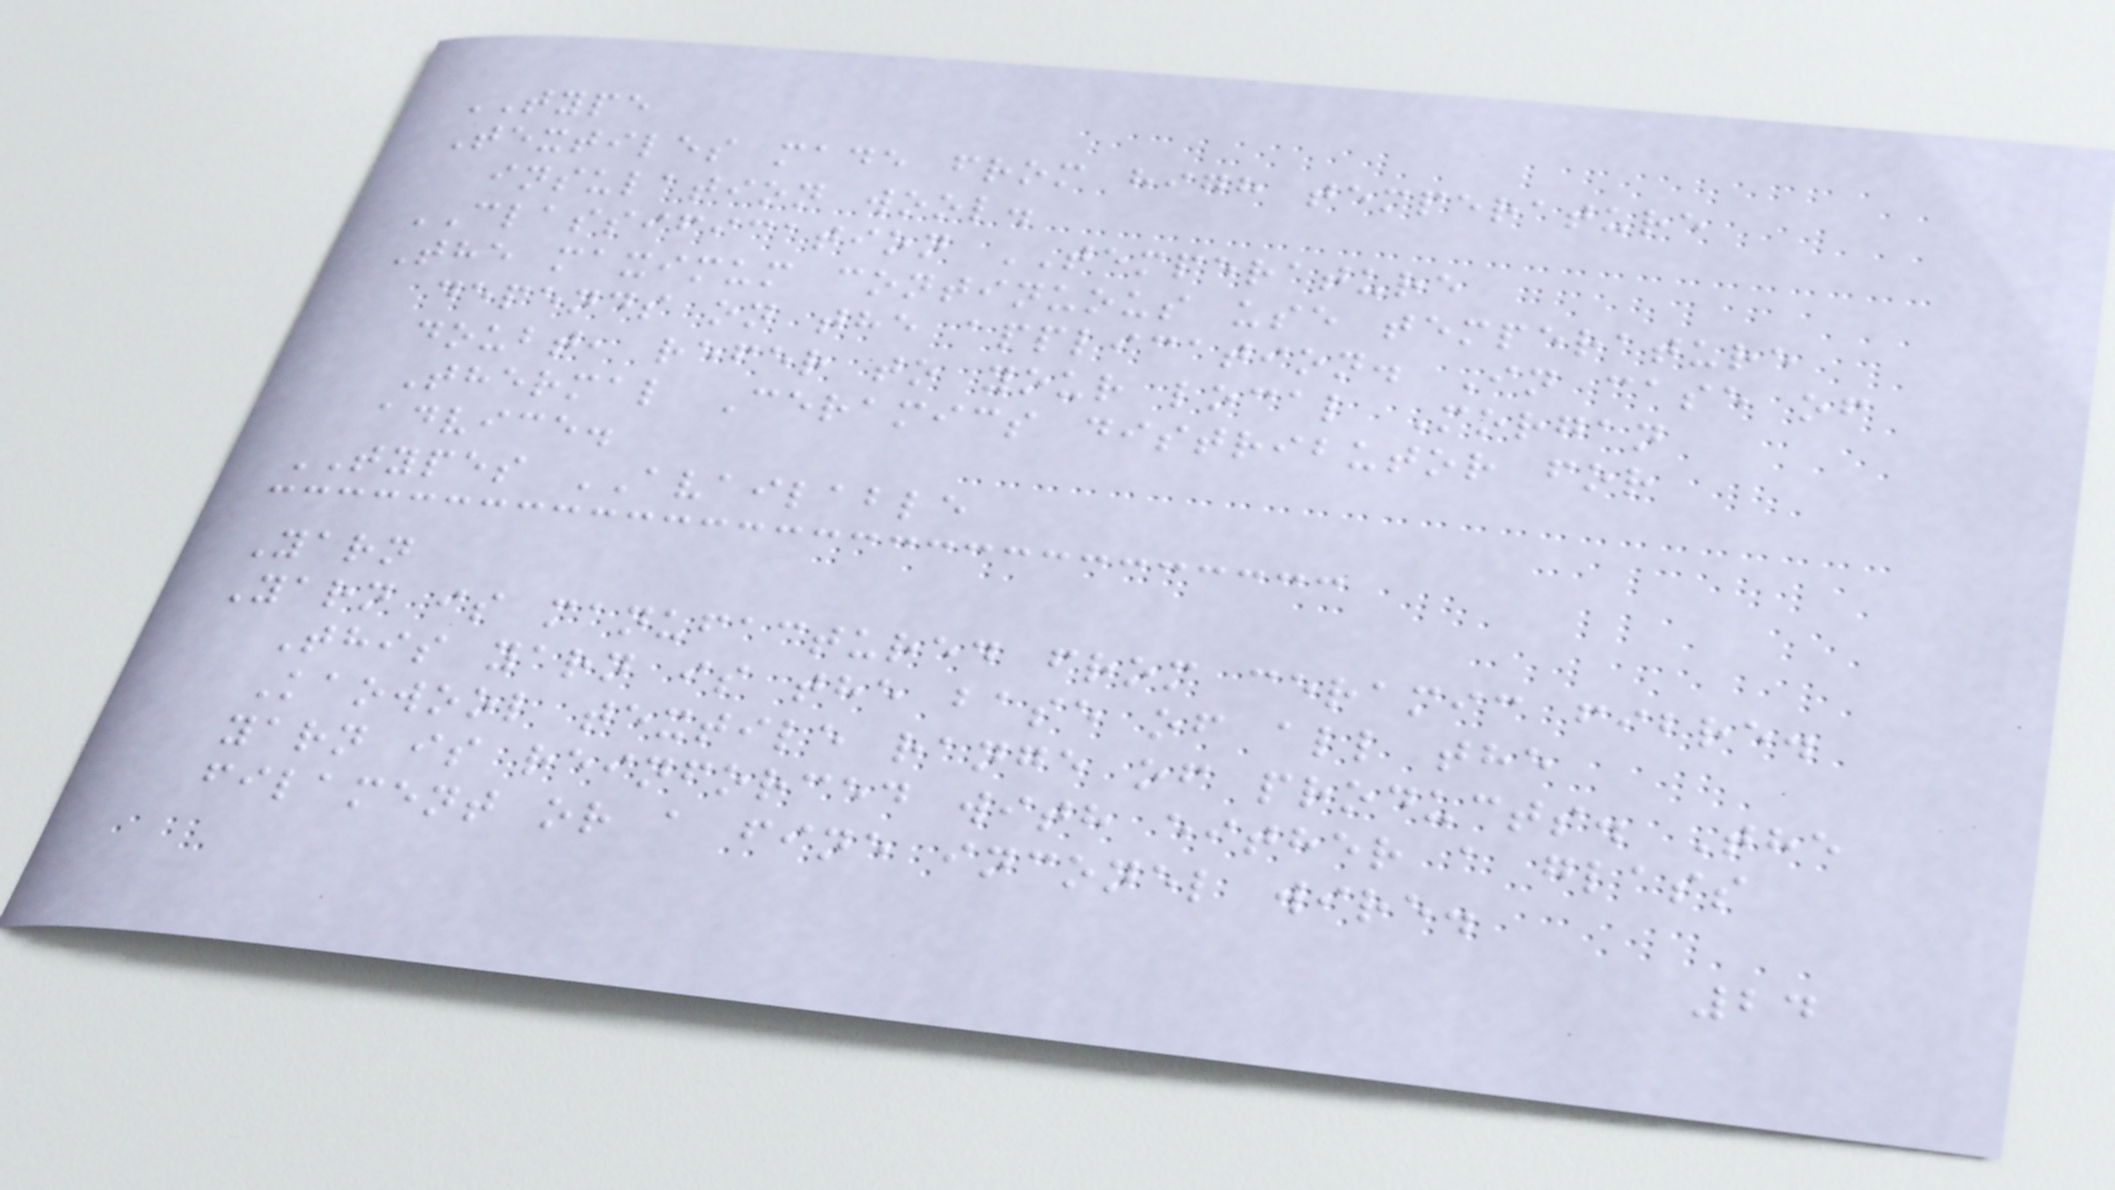TYPE
Textiles made from high temperature
insulation wool.
CLASSIFICATION TEMPERATURE
The maximum continuous use temperature
depends on the application. In case of
doubt, refer to your local Morgan
Thermal Ceramics distributor for
advice.
TYPES AVAILABLE
Yarn
Yarn is manufactured from ceramic fibre.
This yarn is the base of all the
Kaowool textile range of products. The
yarn is reinforced with either a glass
filament or a fine inconel wire.
24
